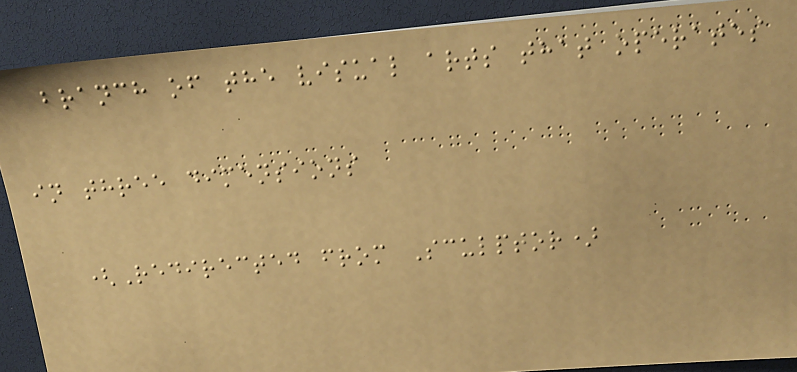branch of the visual arts that operates
in three dimensions
(Redirected from Sculptor)
